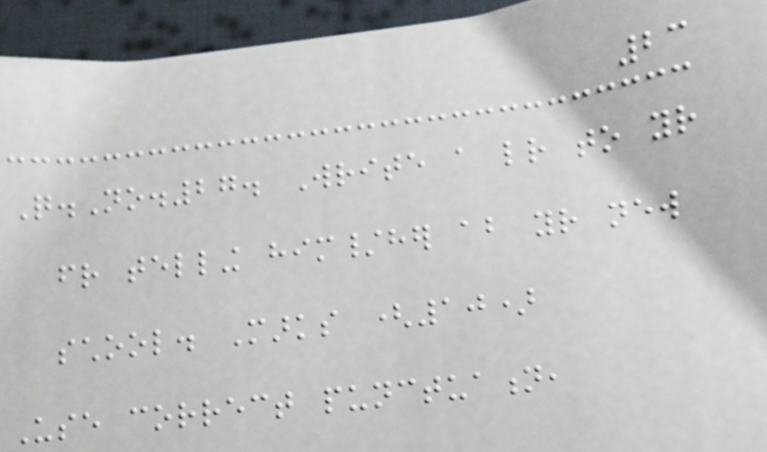23
Q.No.27. Write a letter to your
friend telling him/her about your new
school. Marks (10)
Use correct punctuation,
